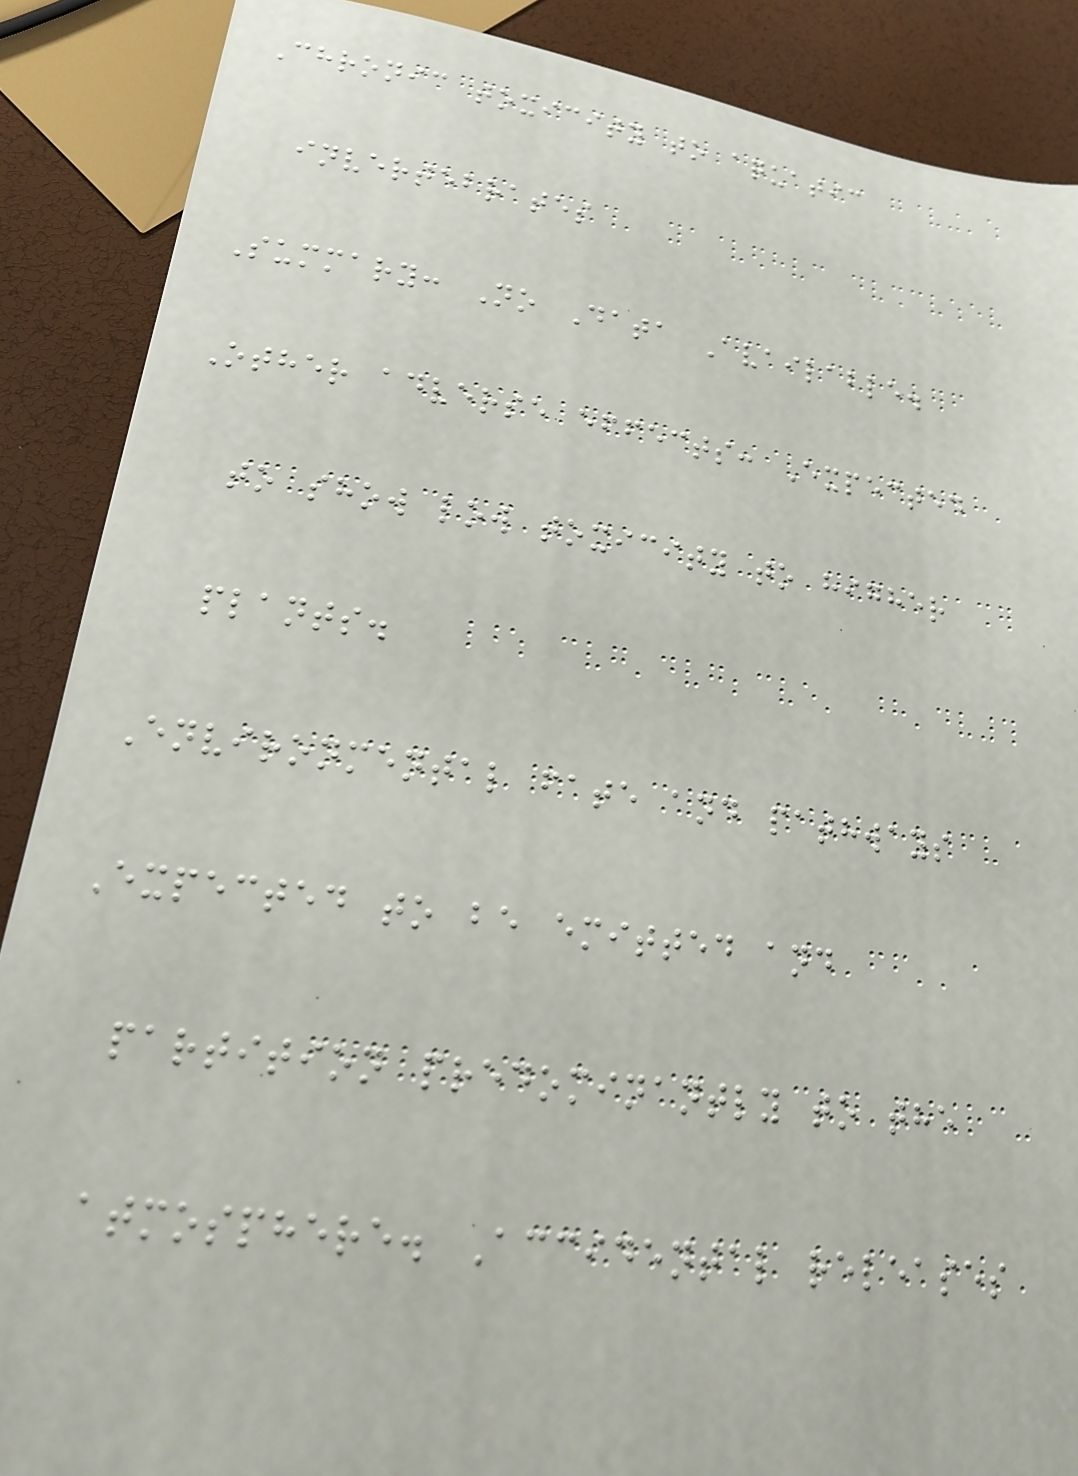Chronic toxicity to aquatic
invertebrates
Summary: No Data Available.
Other adverse effects: Expected
to show low toxicity to higher
plants.
Environmental fate and pathways
Expected to be emitted and
partition predominantly to the
atmosphere. Accidental releases
